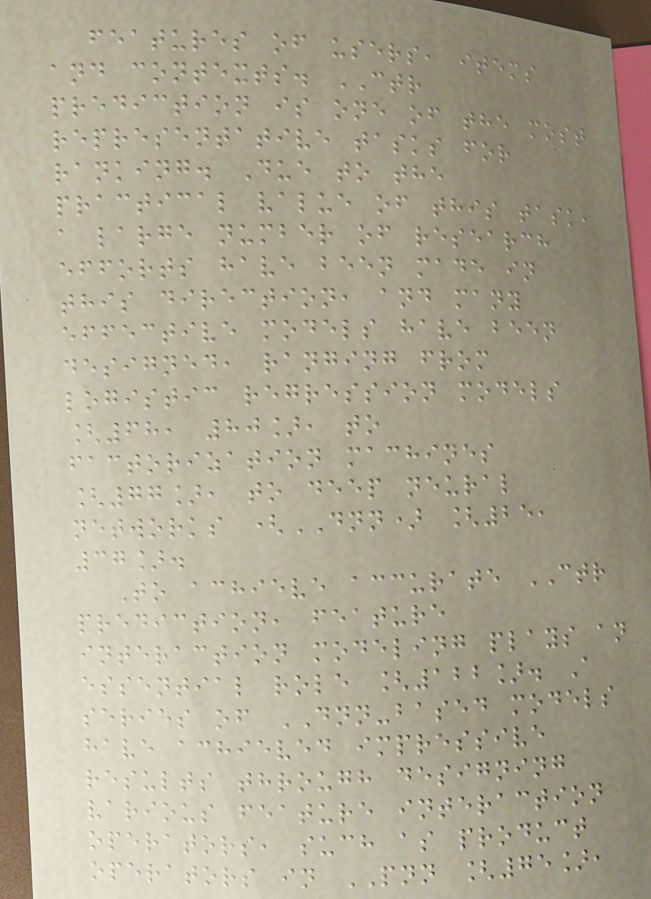features of users, items
and contexts. CTR
prediction is one of the most
representative tasks for
ranking. Due to the
practical value of this task,
a large number of research
efforts have been made in
this direction, and many
effective models have been
designed, ranging from
logistic regression models
[68, 80], to
factorization machines
[77], to deep neural
networks (DNN) [25,
37].
To achieve accurate CTR
prediction, feature
interaction modeling plays an
essential role [122]. A
series of DNN-based models
have achieved impressive
results through designing
various feature interaction
operators, such as product
operators in PNN [75],
